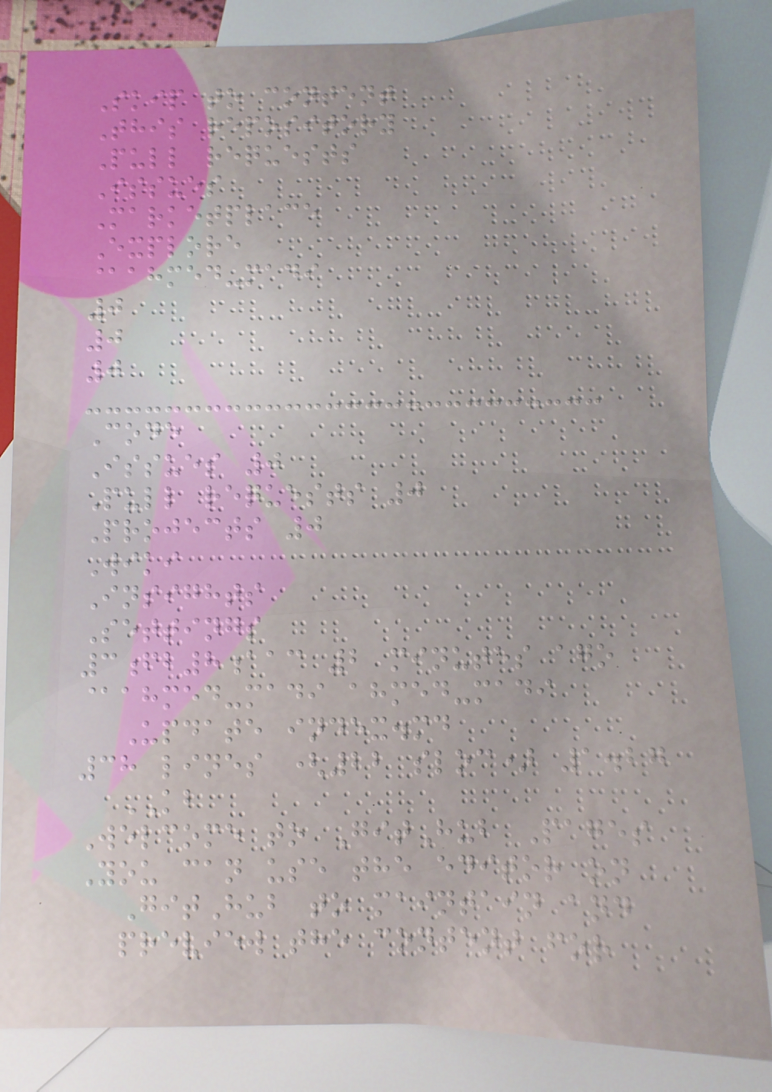Skip to content
This repository
Pull requests
Issues
Marketplace
Explore
@ahmed-madi
0
0
0
Code
Issues 0
Pull requests 0
Projects 0
Wiki
Insights
Settings
3fb8aac 2 minutes ago
@ahmed-madi ahmed-madi
Update index.md
38 lines (22 sloc) 1.27
KB
Welcome to GitHub Pages
You can use the editor on
GitHub to maintain and
preview the content for
